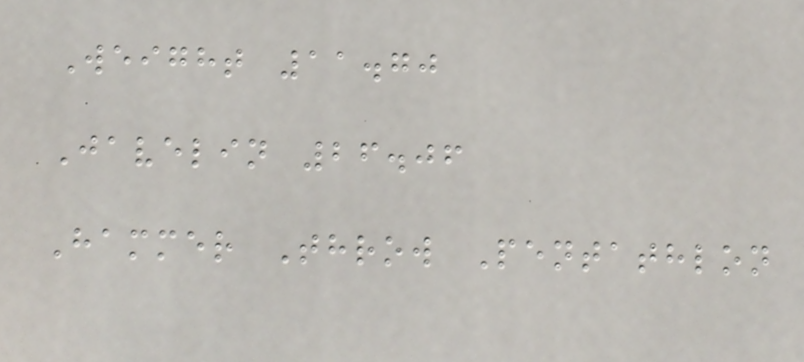Weight 11.70
Javelin 26.06
Hammer Throw Pentathlon
